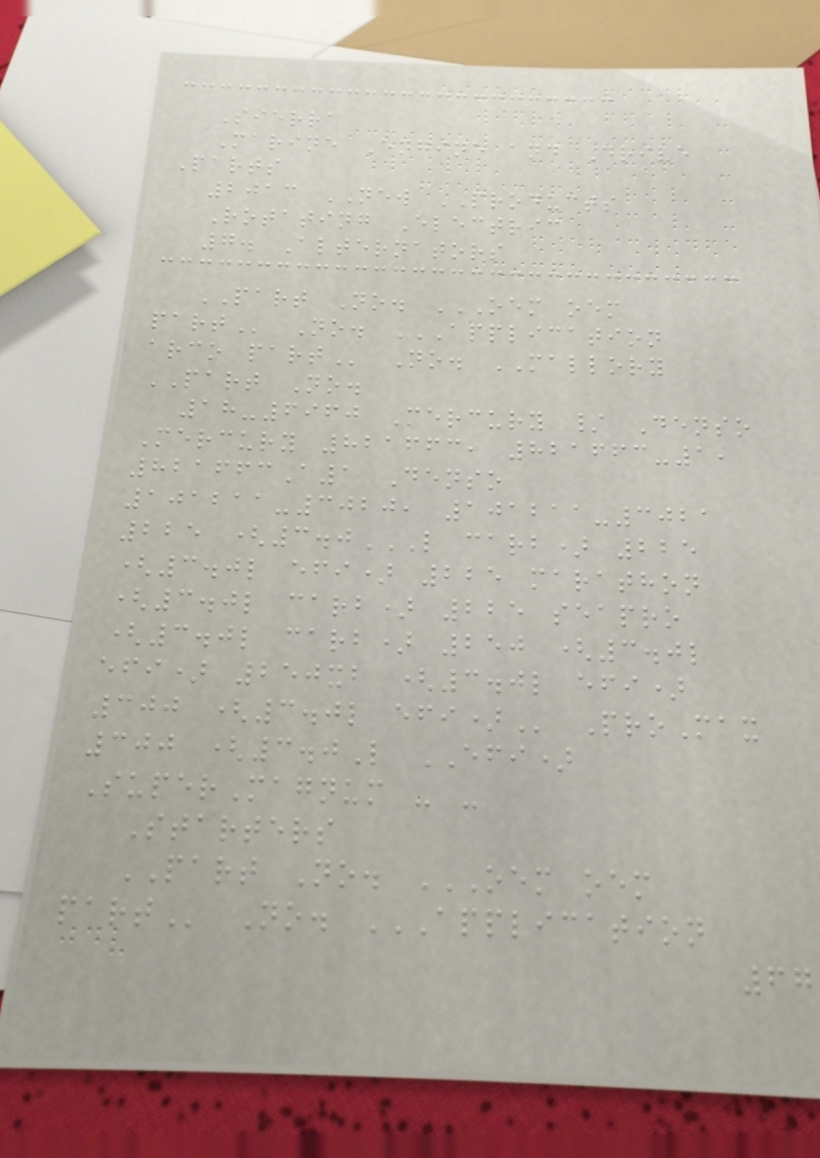Sierra
Marine Engine and Drive
Parts
2013 NEW PRODUCTS
Rotating Electric
7. Alternators
PART No. OEM OEM
PART No. APPLICATION
ARCO PART No. MALLORY
PART No.
18-6960 Mercury / Denso
Mercury 821663, 821663-1,
821663A1 Denso
101211-3020, 101211-3021
225 (3.0L CARB) 225
(3.0L EFI) 225 MARATHON
(3.0L CARB) 225 SEAPRO
(3.0L CARB) 250 (3.0L
EFI) 250XB (3.0L EFI)
300 (3.0L EFI) ProMax
300 (3.0L EFI)
SuperMagnum - -
Starters
PART No. OEM OEM
PART No. APPLICATION
67
